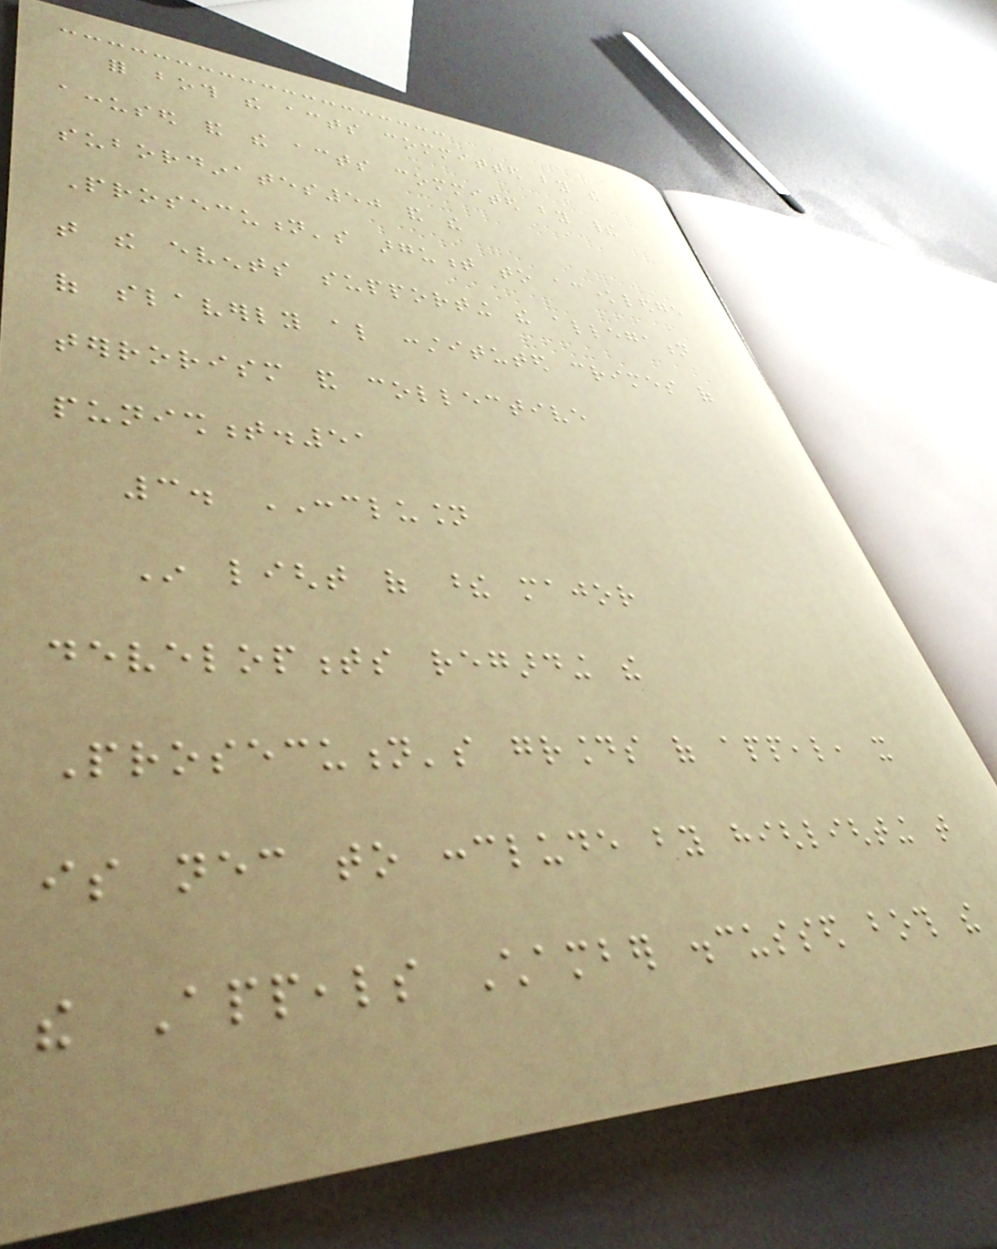for both the acts committed by the
accused and the acts commited by their
subordinates50 and the
Prosecution's argument to acknowledge
that the events supporting the allegation
of slaverly also constituted crimes of
terrorism and collective
punishment.51
3. CONCLUSION
In light of these major
developments regarding the
Prosecution's grounds of appeal, it
is necessary to conclude by highlighting that
the Appeals Chamber discussed both the
